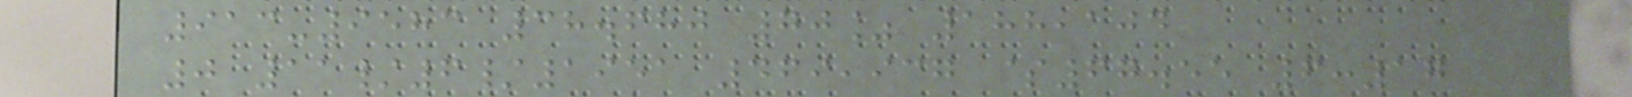913-9583 38.680 70% 188,104
0 11/6/1951 469,937 $67.55 6:17
